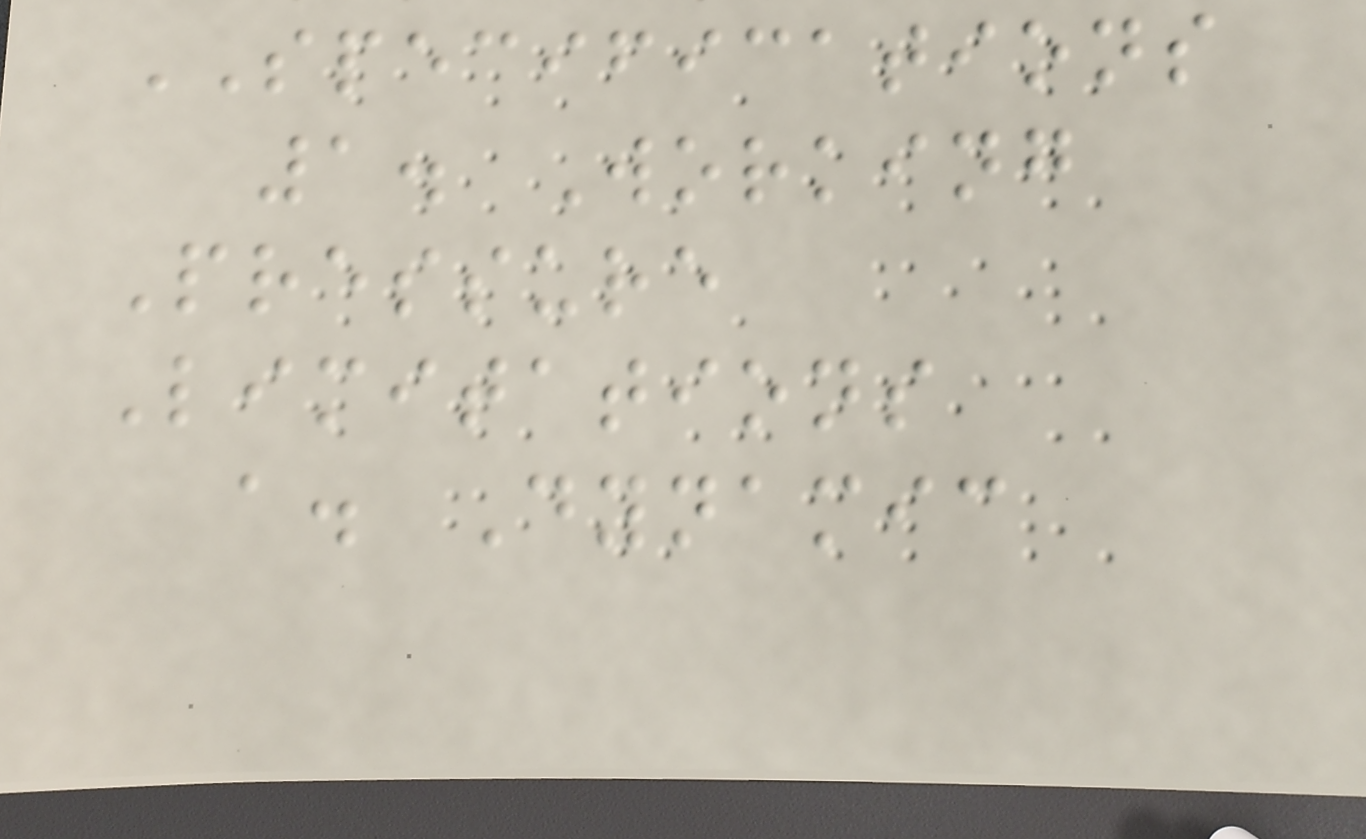SPECIFICATIONS
1. Working
Pressure
Limitations
a. Dynamic
